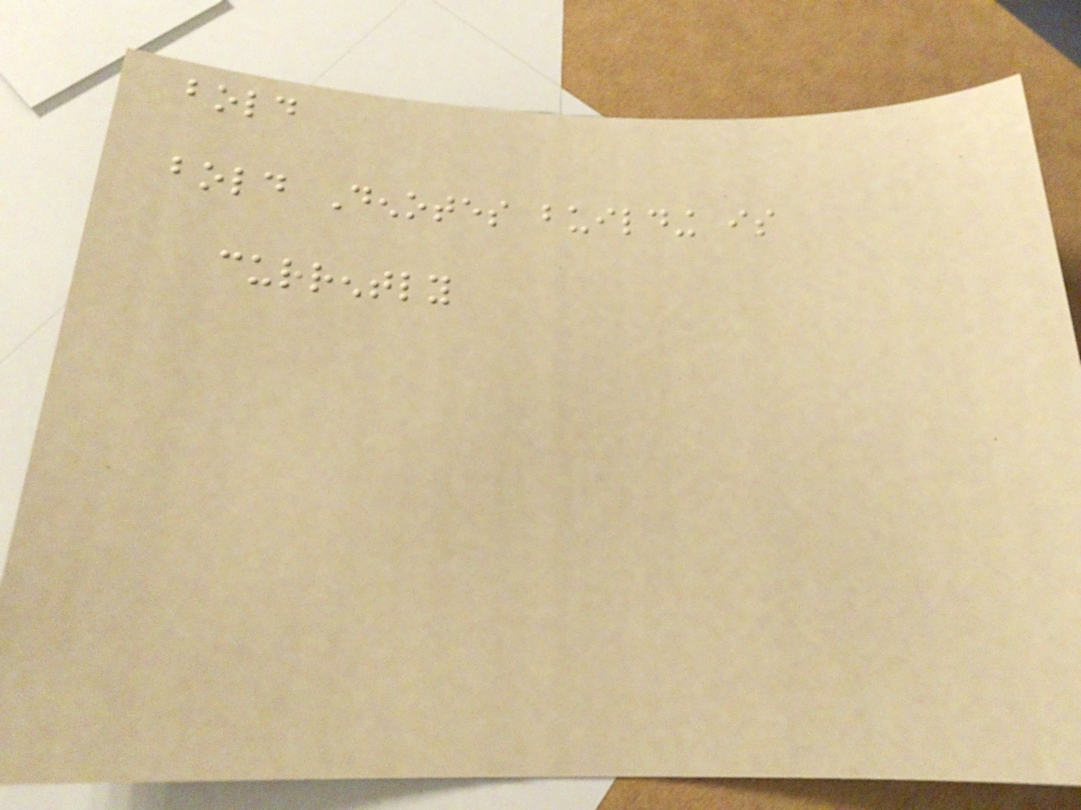bold
bold Denotes building is
currently
